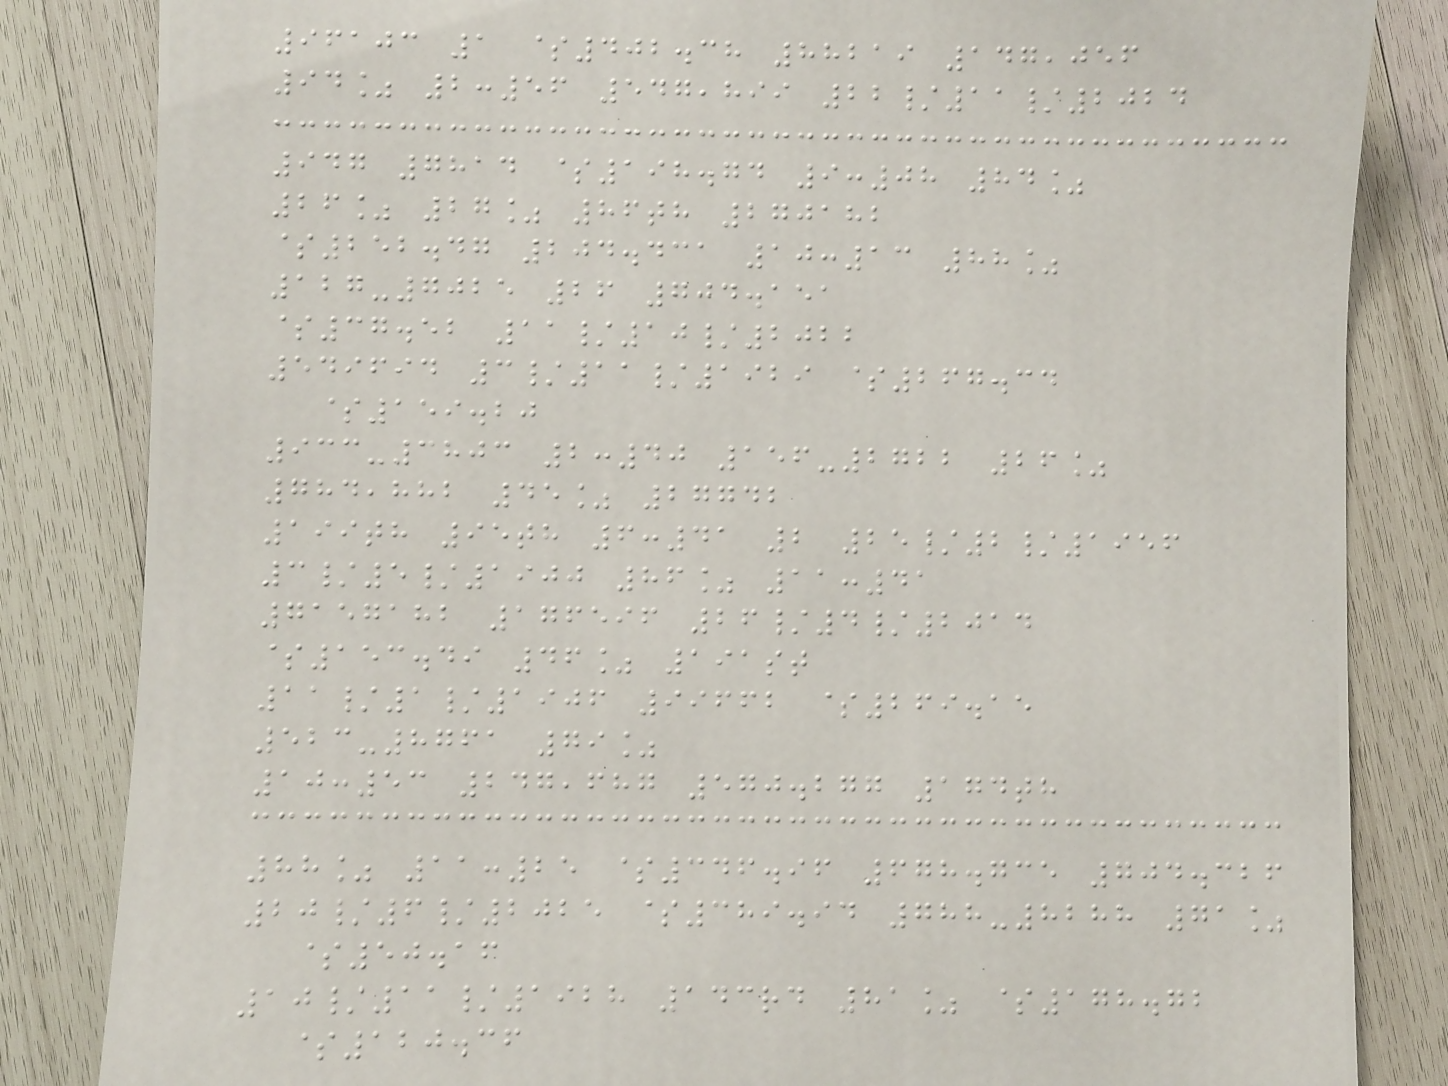96103 1 $402.38 88219 147,056
94% 2:56 547,899 22/11/2024
947 7814 $198.74 9:08 84%
26% 27% 86th 270182
$252.47 204.431 10:13 88%
127-7025 26 704.151
$37.52 11/10/2022
549694 3/11/1929 $267.34
$159.20
933-3803 2:40 156-2722 26%
784,882 45% 27742
199th 95th 6:41 2 25/2/1956
3/5/1900 86% 11:41
7157182 176596 26/4/2014
$153.49 46% 191st
11/1/1906 99662 $269.15
523-8761 79%
10:53 247,687 570.277 174th
88% 11:25 $346.96 678.735 704.326
20/6/2025 $389.94 788-8288 71%
$50.16
10/11/1928 143rd 81% $178.72
$120.36
